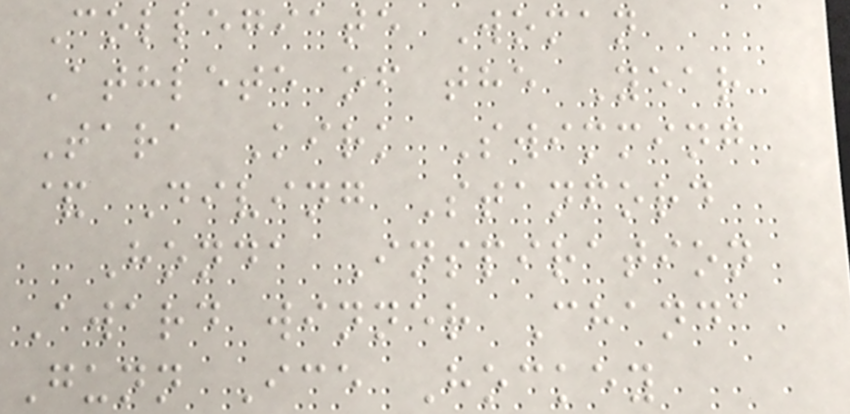Collegiate Woman
Athlete of the Year
Tara Kirk Swimming
& Diving Stanford
Honda Inspiration
Award winner Chanda
Gunn Ice Hockey
